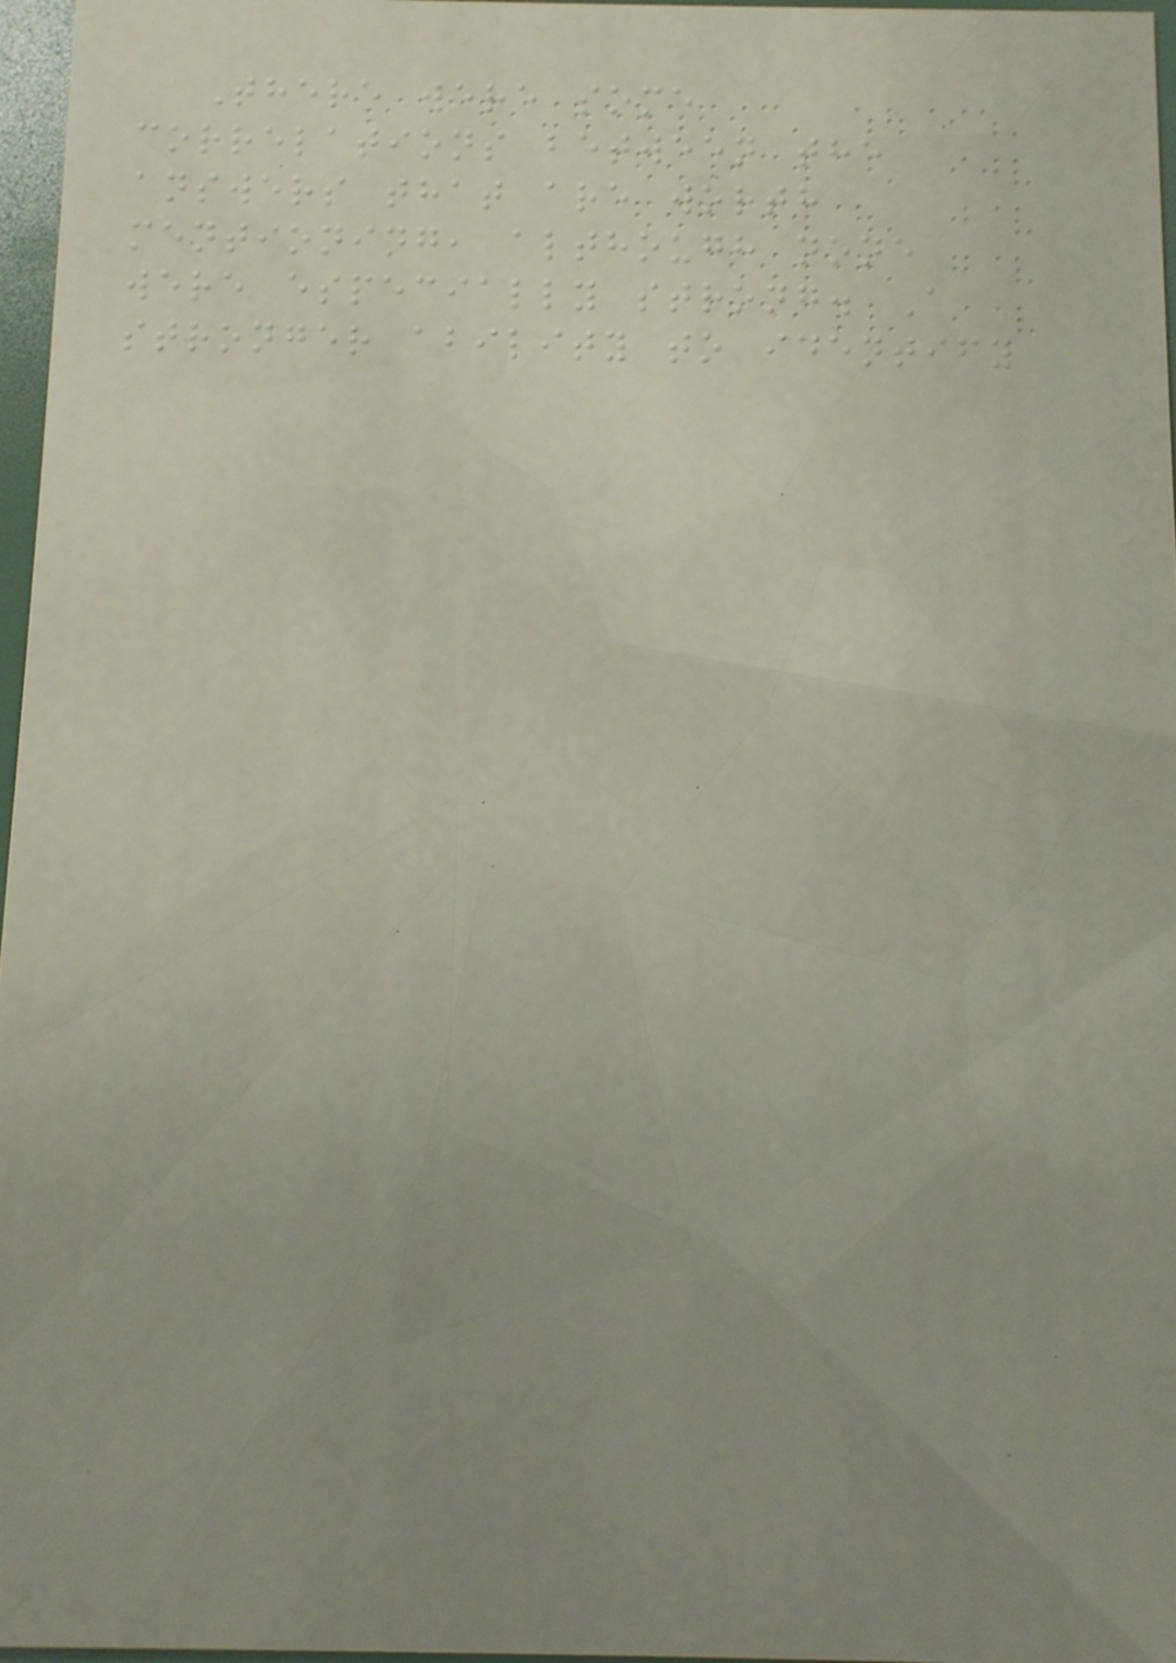There were some
correlations between the
answers that are worth
mentioning, although none
were especially strong. A
stronger ability to identify
